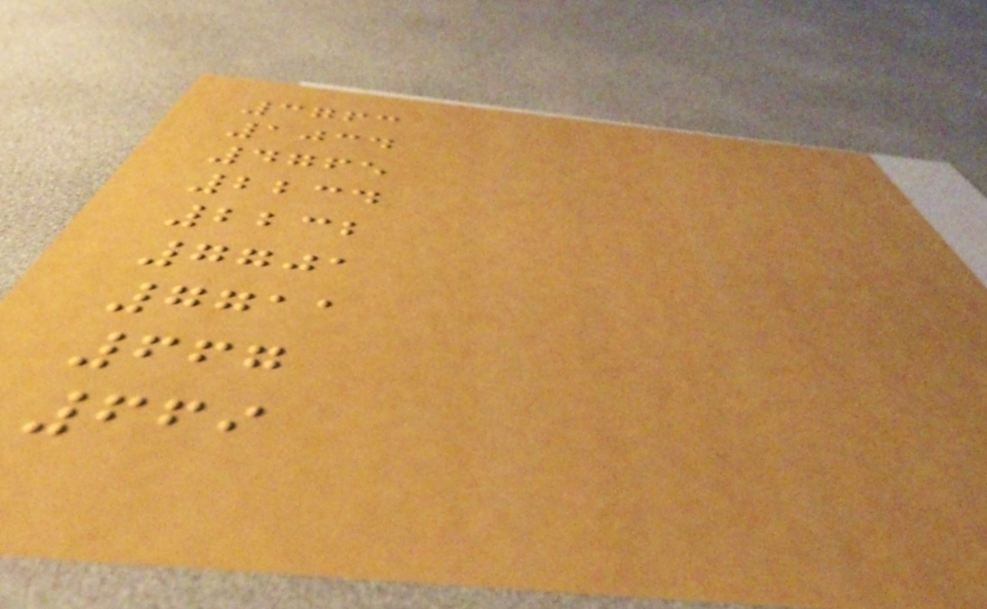3763
1034
4765
2234
2232
7701
7711
667
669
